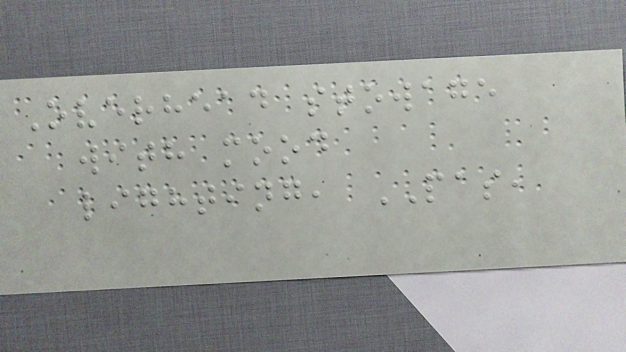Overhead stowage
with mood
lighting, PAS,
